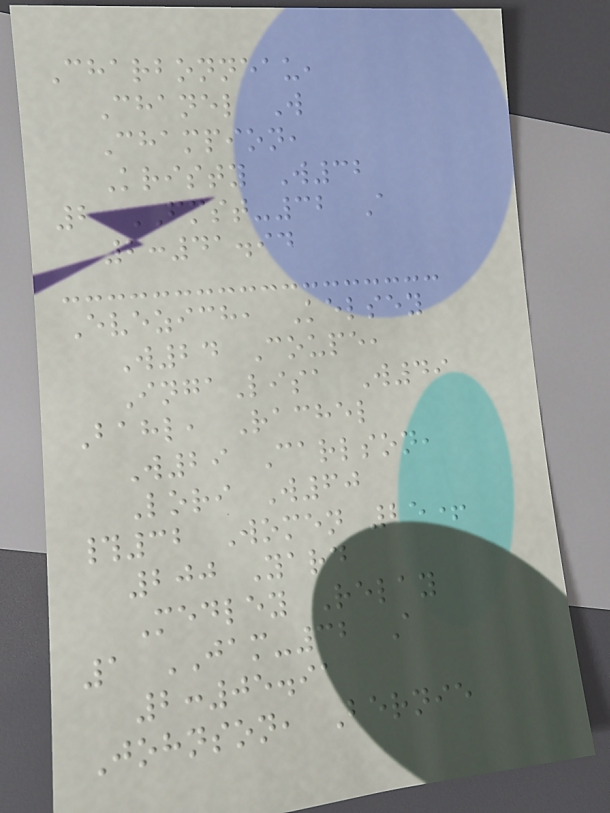Charbonneau,
Chanel W
Champion,
Kristy W32
2 FMST-32 A
2:41.94
Evezich, Kelsey
W24 Coupe,
IngaLisa W49
Bahl, Rachel
W29 Carlson,
Lori W60
#32 Women 25+
200 Yard
Medley Relay
1 JAM-32 A
2:05.91
Johnson, Bernie
